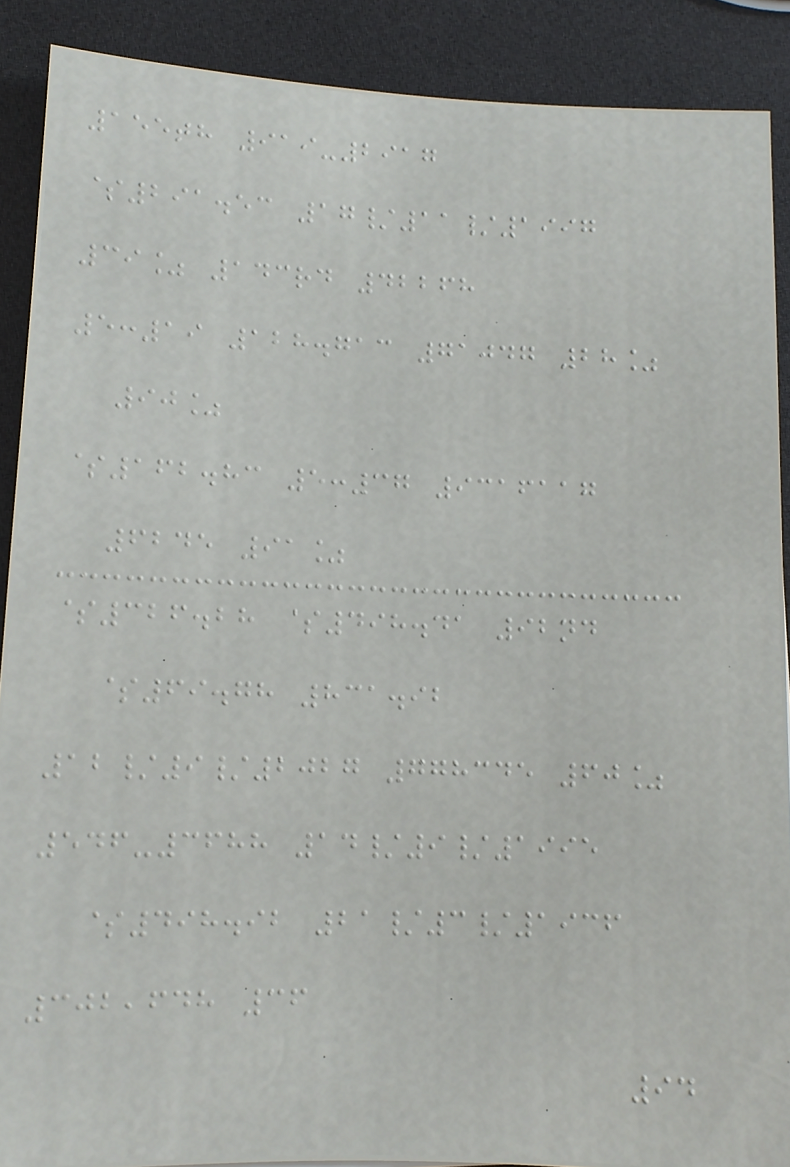155th 919-2917
$291.53 17/11/1997
39% 143rd 42268
5:19 128.713 71047 28%
90%
$162.83 5:37 9316117
6245 91%
$326.28 $498.41 92nd
$69.78 831.92
12/9/2027 778345 60%
546-3688 14/9/1995
$498.92 21/3/1936
302,648 36
94
